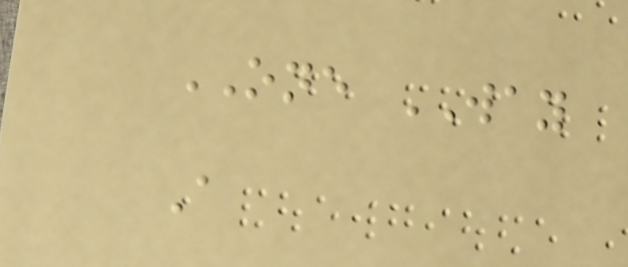ONE WAY
A
